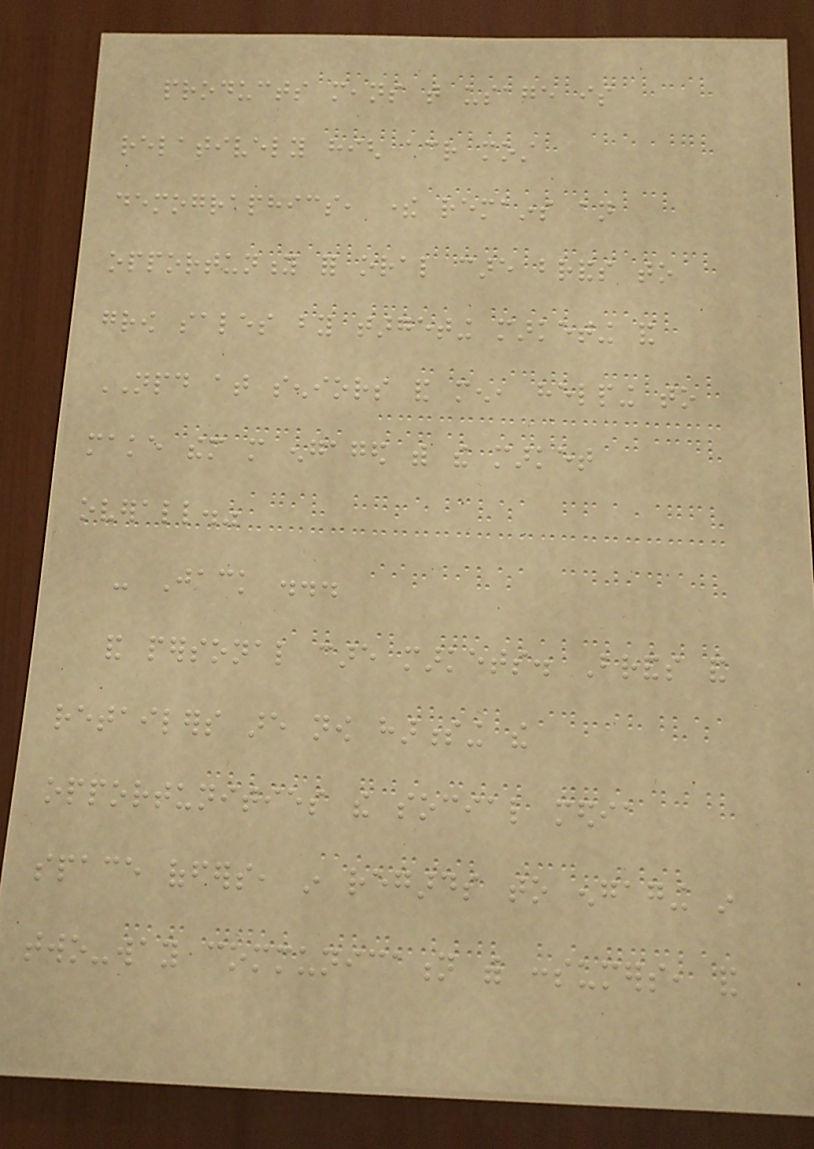products means that usage is
relatively high across most
demographics, there remains an
opportunity for oral care brands to
grow sales by targeting marketing and
NPD at seniors and men, helping to
make them more engaged with the market
overall."
- Jack ...
and personal care markets. Brands and
retailers are now harnessing the
opportunities the social media
space offers, in regards to engaging in
two-way communication with consumers, and
